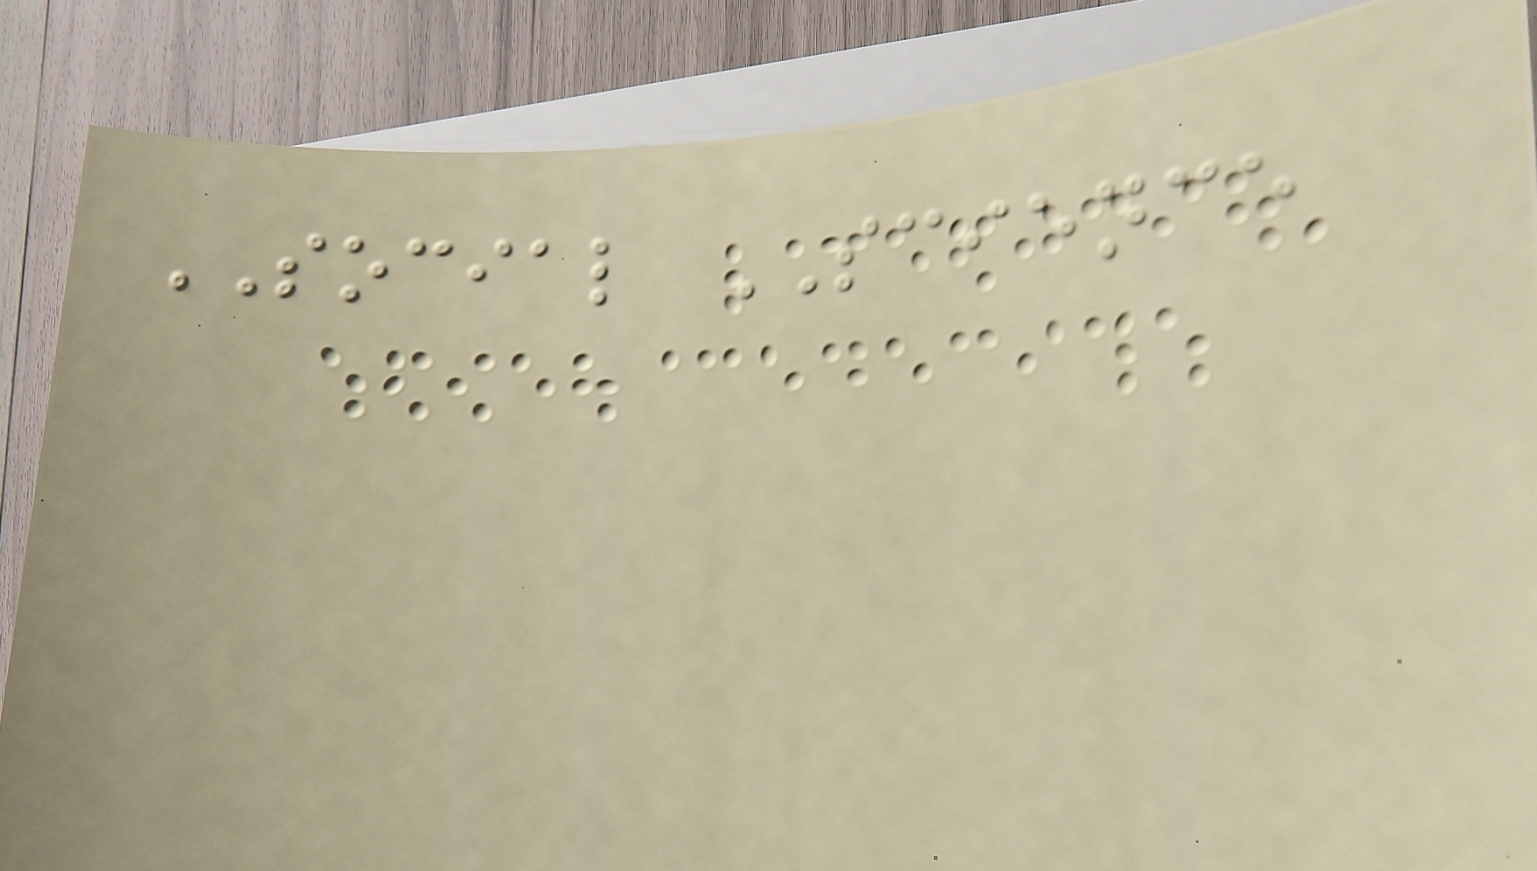SOCIAL SCIENCE
